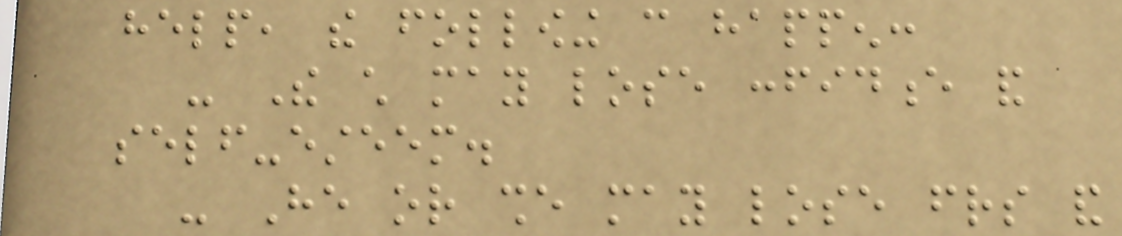help, the following can happen:
- The child may lose confidence and
self-esteem.
- He or she may lose friends and
